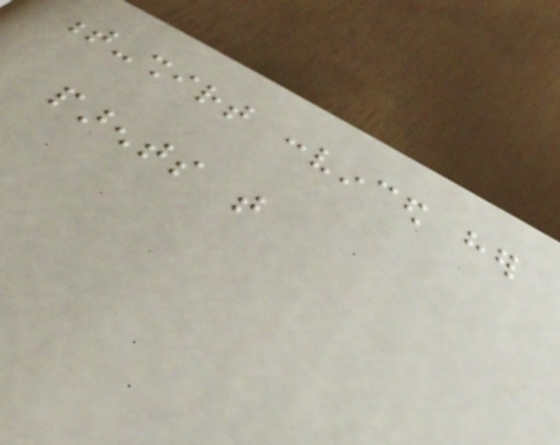t-shirt convinced her
parents that
